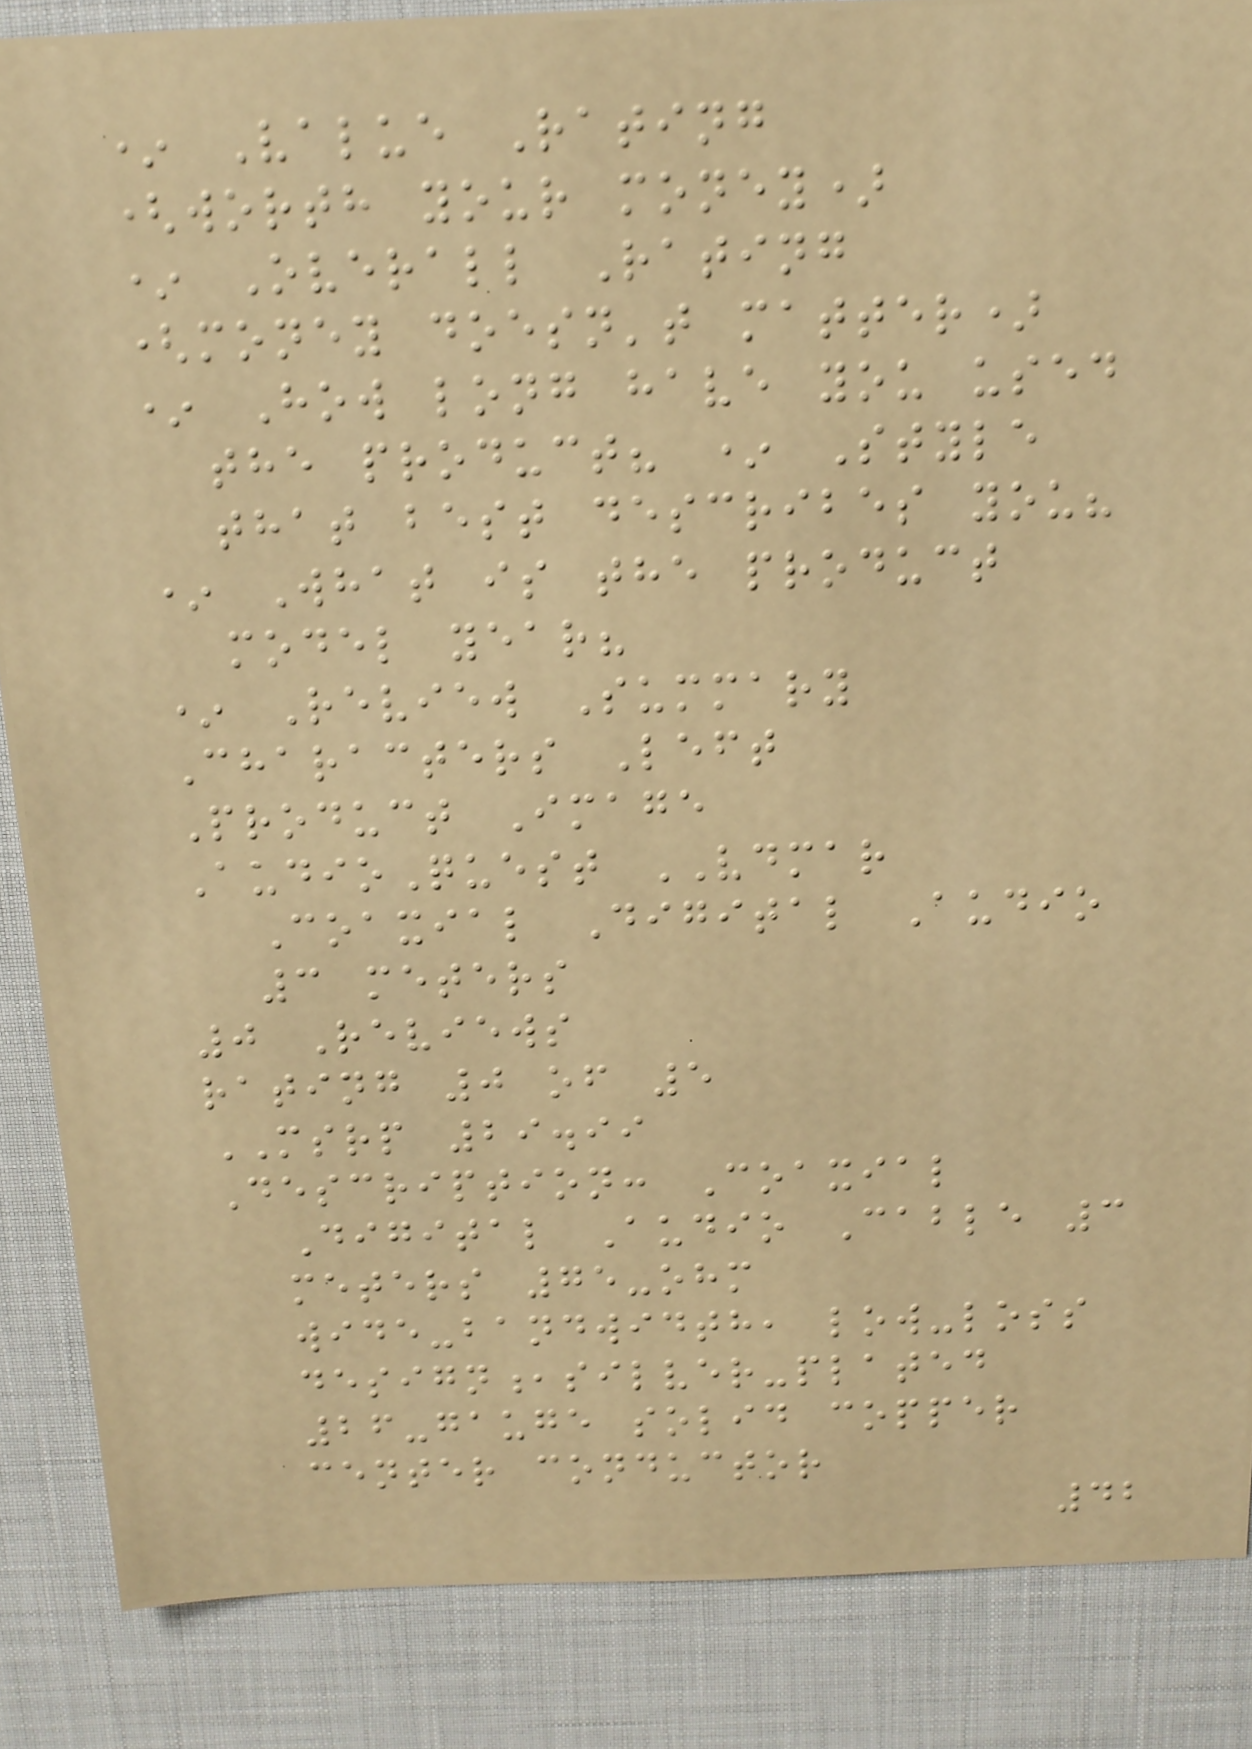* Value Rating
(worth your money)
* Overall Rating
(money doesn't matter)
* How long have you used
the product? * Style
that best describes you?
* What is the product
model year?
* Review Summary
Characters Left
Product Image
AudioQuest VDMAR
Coaxial Digital Audio
3 meters
0 Reviews
rating 0 of 5
MSRP 29.99
Description: Coaxial
Digital Audio Cable 3
meters 75-ohm
wide-bandwidth, low-loss
design,silver-plated
26-gauge solid copper
center conductor
42
